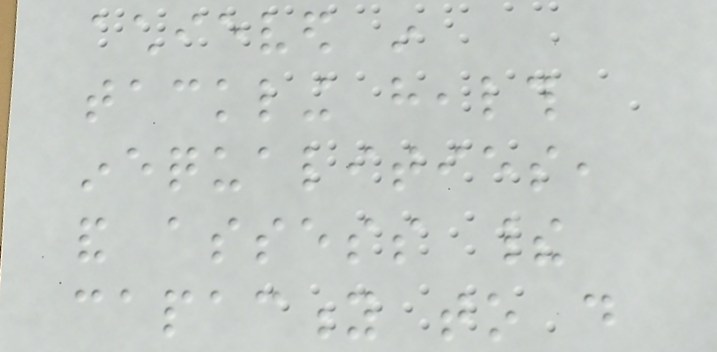achieved in
tackling health
inequalities,
and assess their
capacity to do
